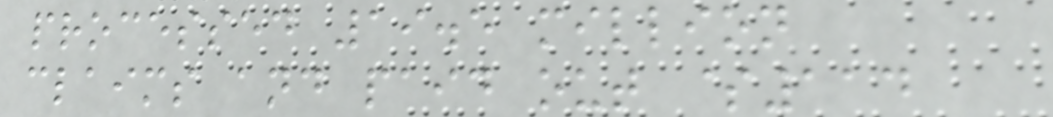processed 19.5 million
claims and paid out $114
